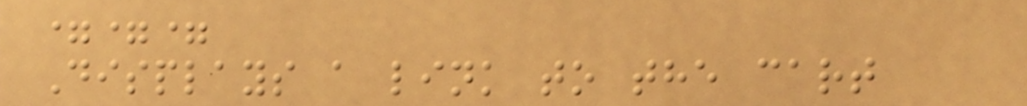===
Displays a link to the cart
